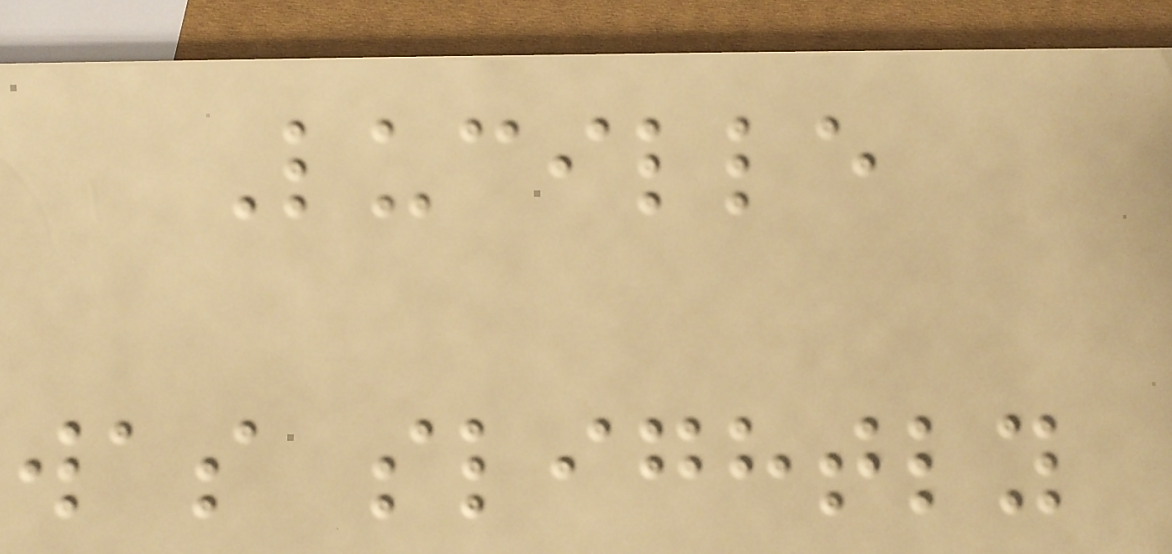Lucille
was slightly
